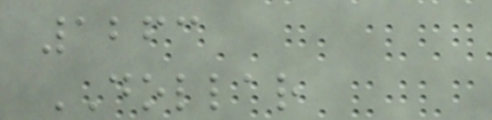1263
DOLLAR
